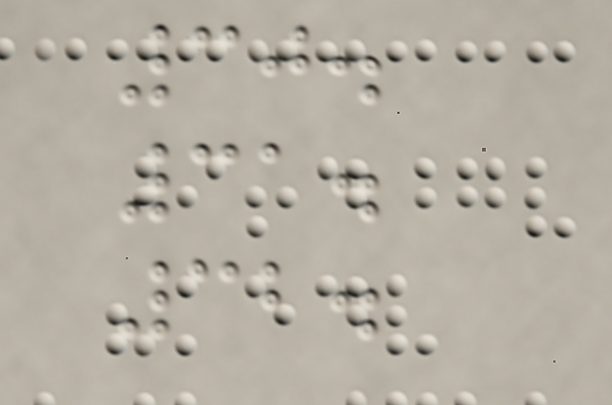30.
31.
32.
